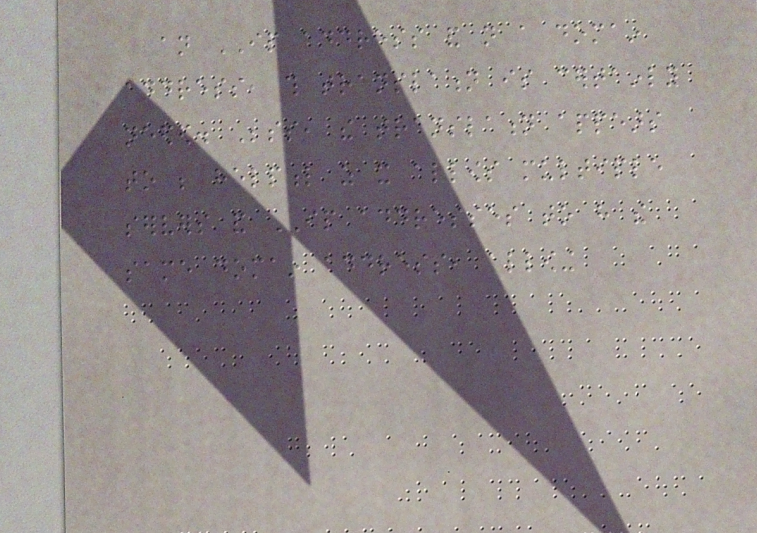an IP address and not a domain
address, this translation is certainly
needed. Besides, the translation appears
to be helpful as it allows multiple
servers and IP addresses to have the
same domain address, allowing
